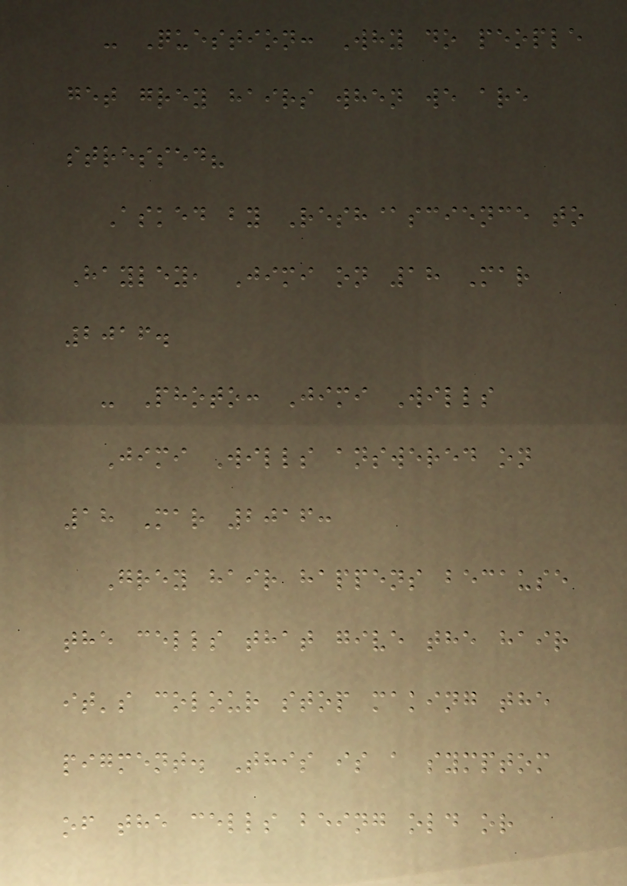- Question: Why do people
get grey hairs when we are
stressed?
Asked by Resh@science to
Hayley, Jimi on 18 Mar
2016.
- Photo: Jimi Wills
Jimi Wills answered on
18 Mar 2016:
Grey hair happens because
the cells that give the hair
it's colour stop making the
pigment. This is a symptom
of the cells being old or
